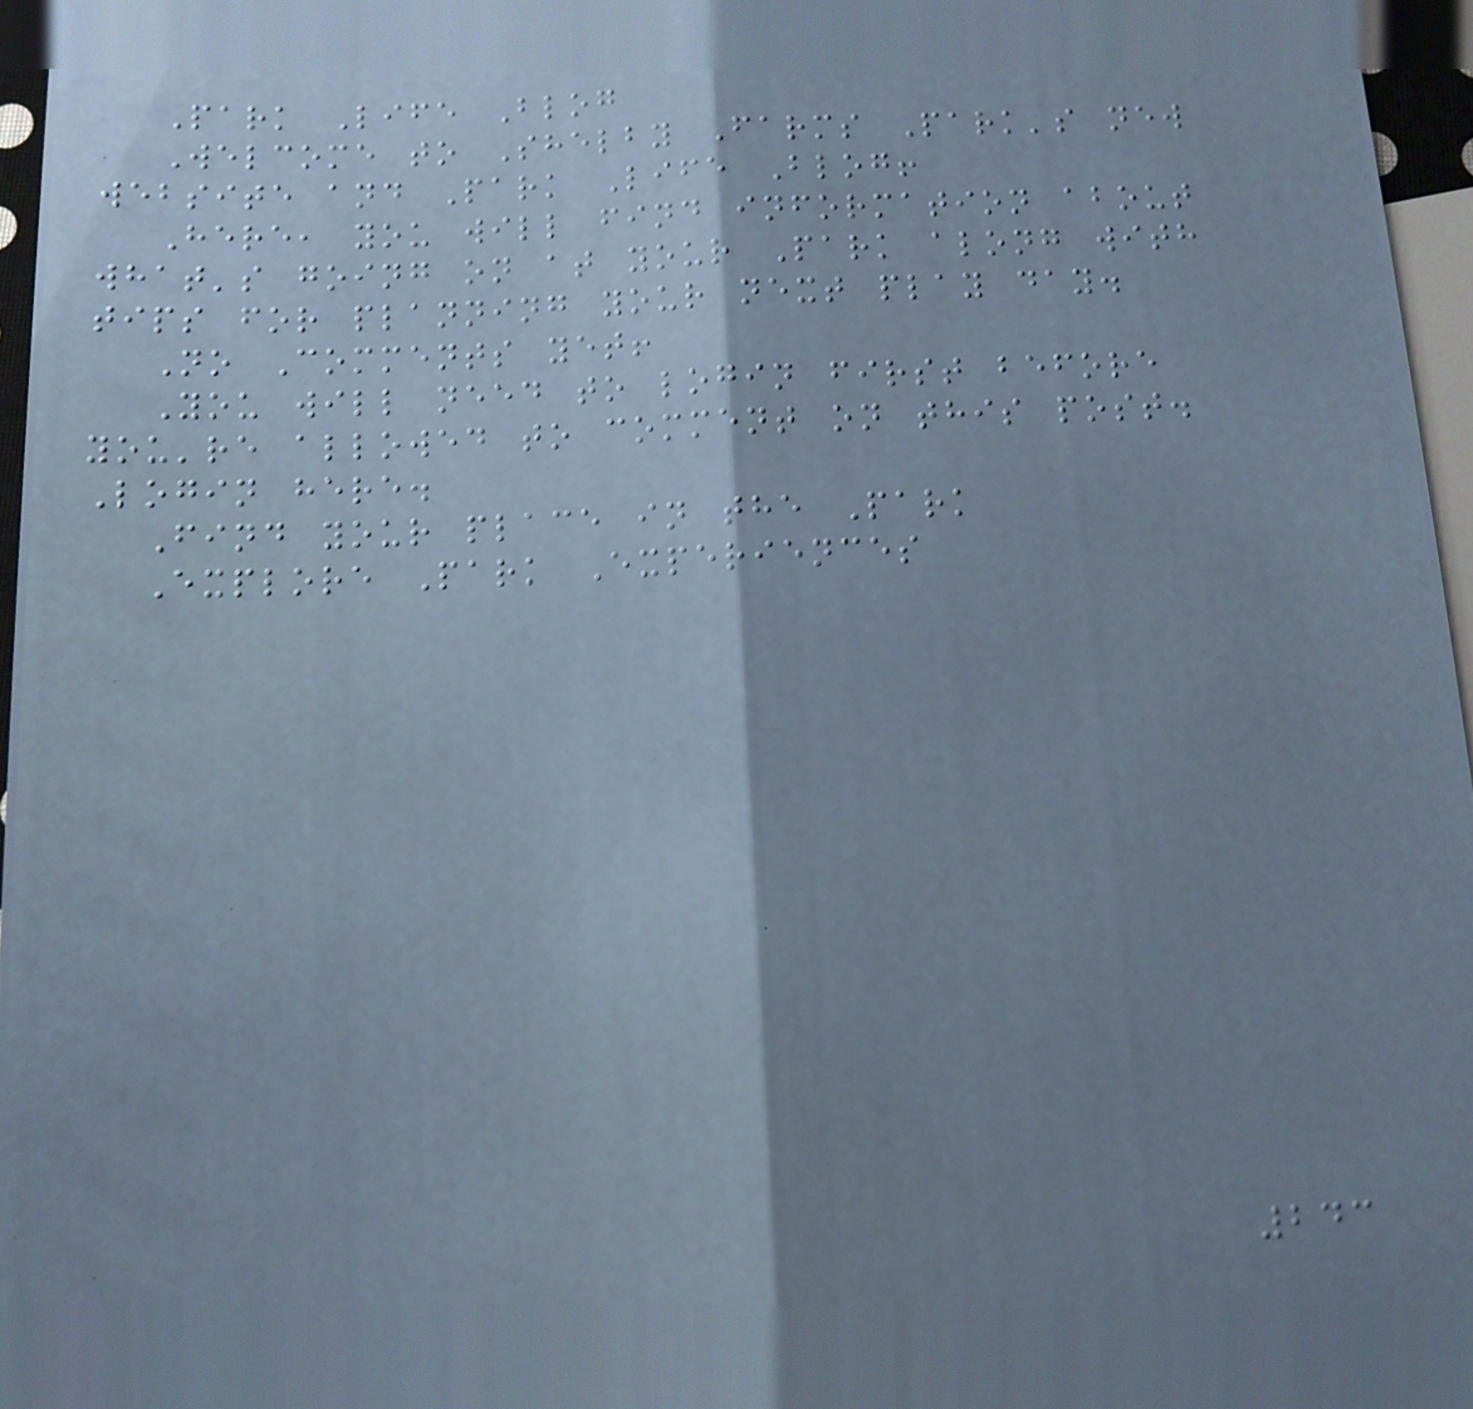Park Life Blog
Welcome to Shelby Farms Park's new
website and Park Life Blog!
Here, you will find information about
what's going on at your Park along with
tips for planning your next play day.
No Comments yet!
You will need to login first before
you're allowed to comment on this post.
Login here.
Find your place in the Park
Explore Park Experiences
243
